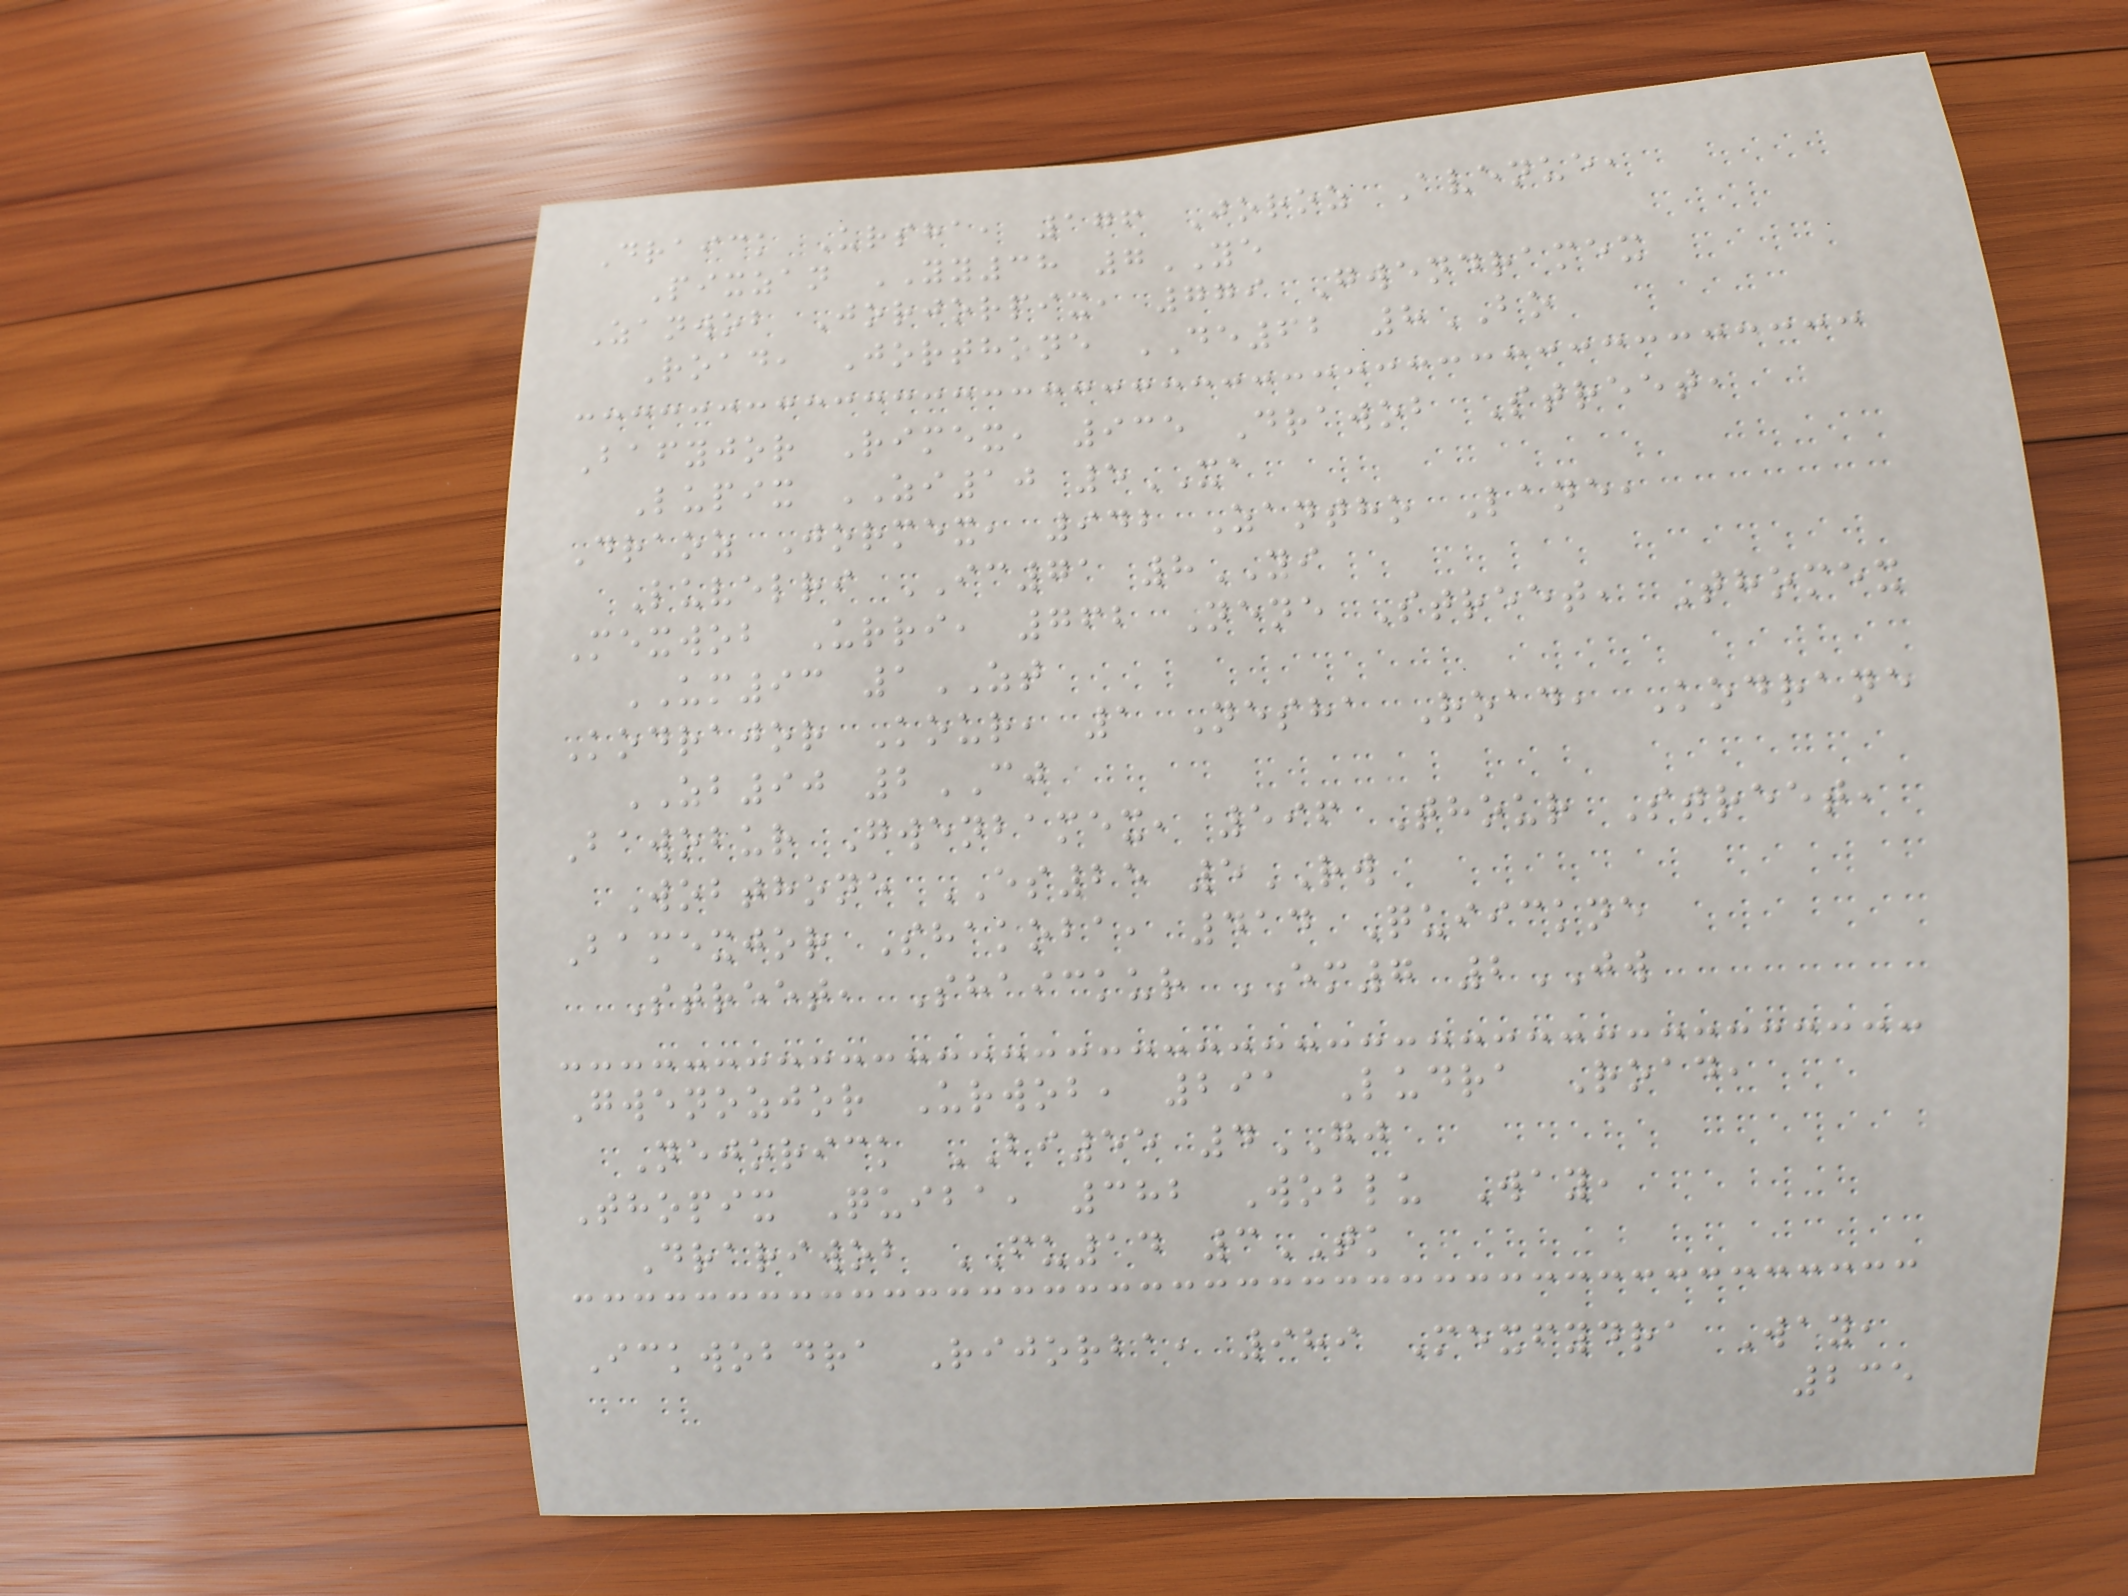Draick Ursha, 176 Joroz Avenue,
Pixzan YY38 7YE
Zanwob Jorjorpix, 779 Gwendramex
Road, Jorthone DE62 8BO
Bafyjor Rimex, 935 Drawob Street,
Lupix ZI10 5XA
Draoz Jormex, 942 Zantho Lane,
Luvelri IC71 8YI
Mexwob Urri, 762 Nene Street, Thomex
UM93 1ZT
Kodrajor Kour, 1 Nesha Road, Kodrane
ZB90 2CJ
Bawobur Gwenbamex, 596 Thour Street,
Wobthone ES25 5RW
Bamexjor Shakoba, 414 Quiickne
Street, Shaickur EM7 2JW
Gwenozjor Urwob, 291 Ludra Road,
Nejorick BI55 4GJ
Thopix Quiba, 382 Woblu Way,
Drariwob FU14 3TK
Ickwobdra Rijorba, 989 Mexfydra Way,
235
